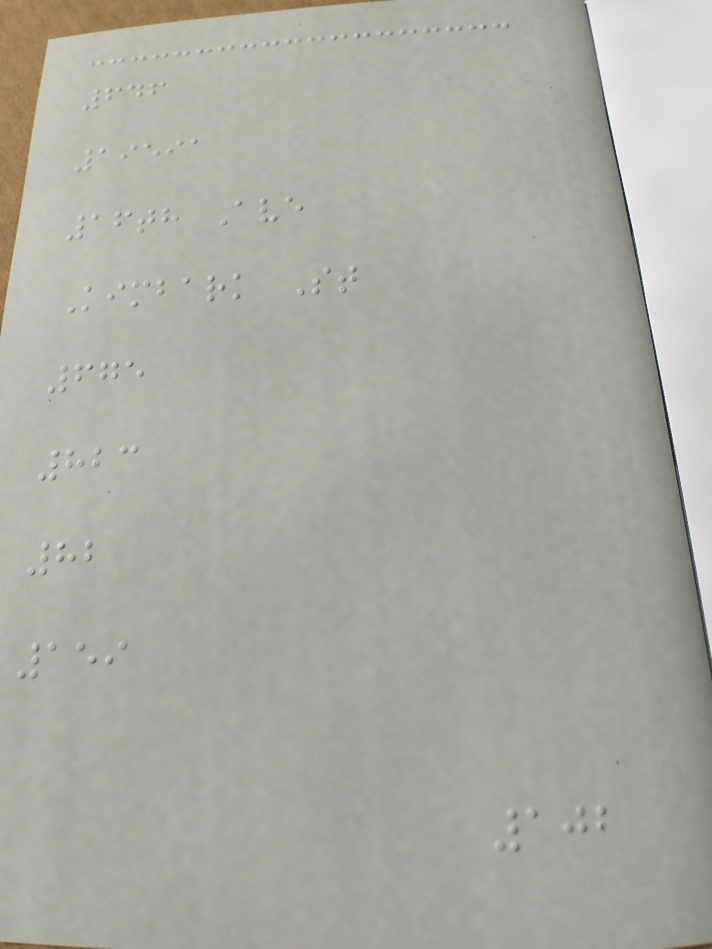646
19591
16th Ave
Kimbark St
675
823
82
159
102
